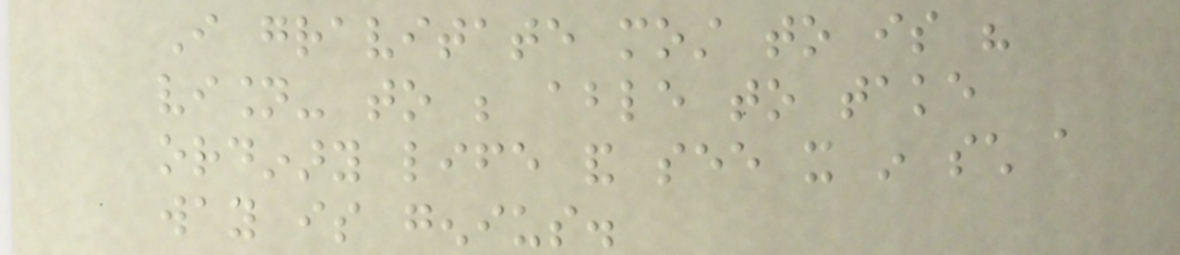I gravitate most to is his
vision- to be able to take
ordinary life and see it in such a
way is genius.
